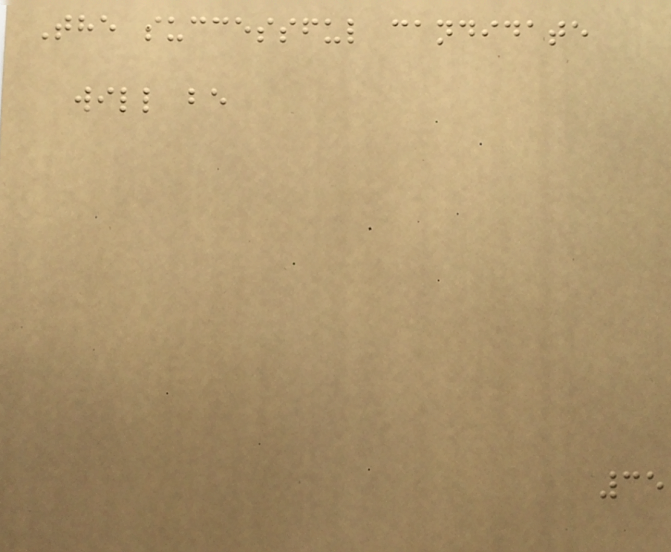The successful candidate
will be
35
